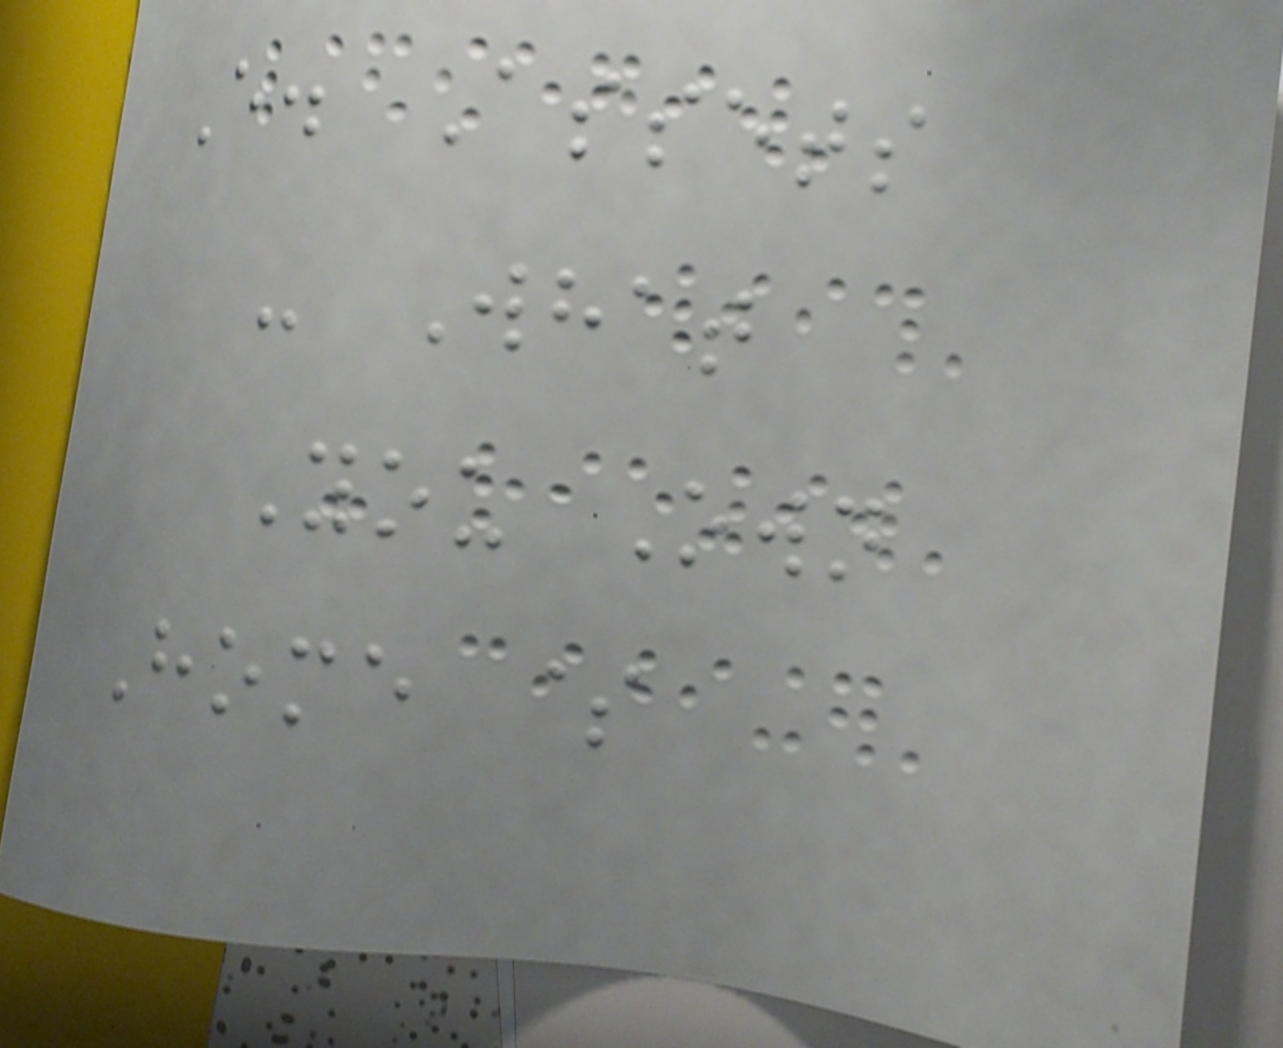E. Assets
- What
You Own
Home $
